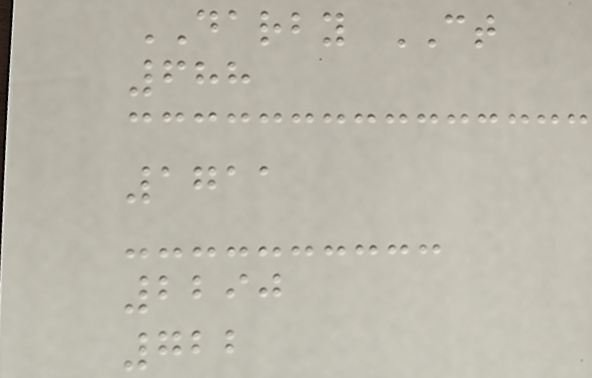DARBY CT
688
1711
2290
722
